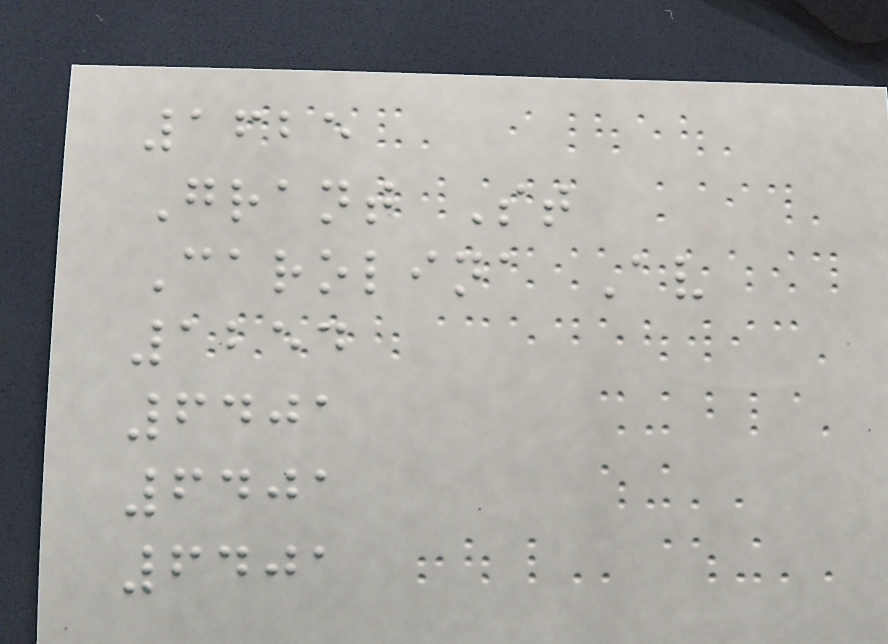1625
Grant St
Carolina Av
1254
6401
6401
6401
